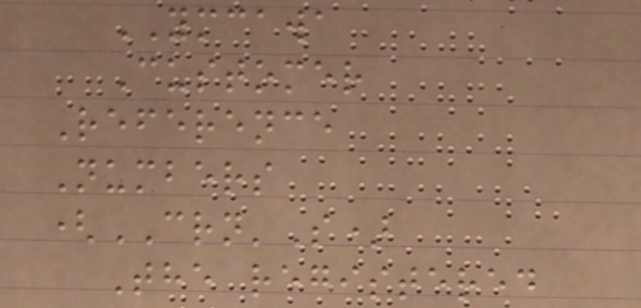YMCAWA
Customer
Reference
Numbers
(CRN'S)
The registered
